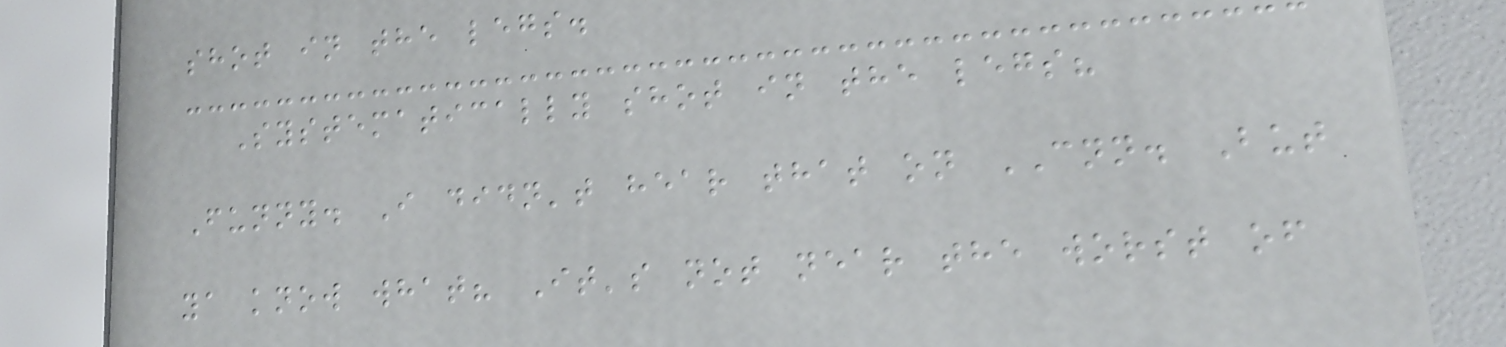shot in the legs.
Systematically shot in the legs?
Funny. I didn't hear that on CNN. But
ya know what? It's not near the worst of
